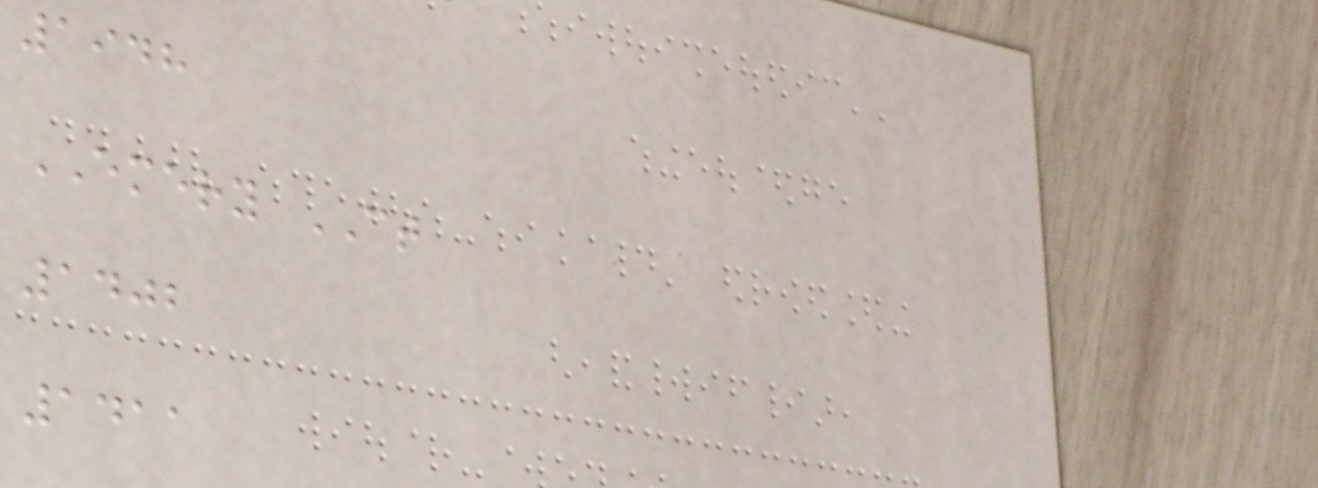1948
EMERY CT
1402
1411
